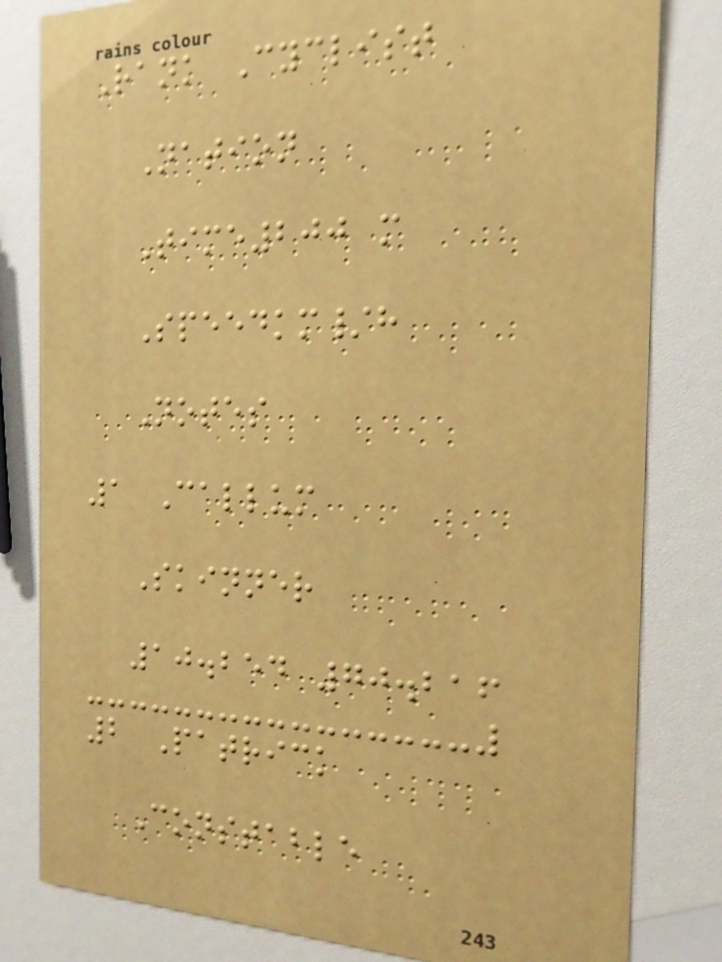Rank Cyclist
Nation
Time200 m
Speedkm/h
Notes
1 Callum
Skinner
10.254 70.216
2 Patrick
Constable
